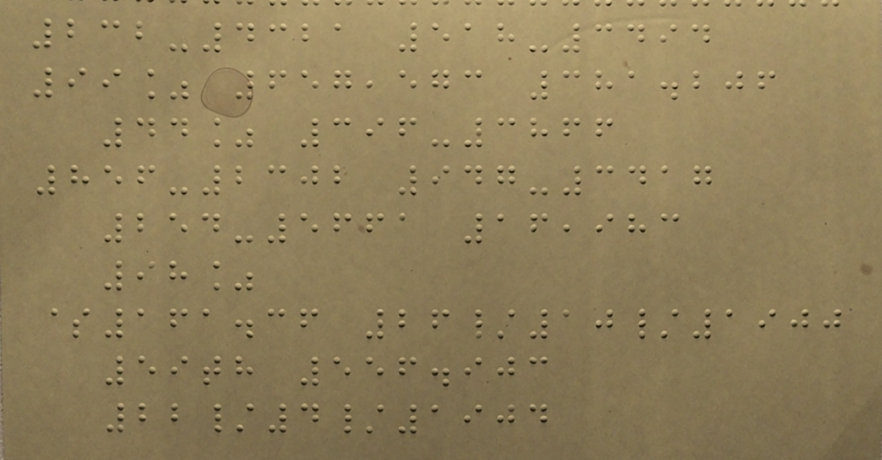232-4321 518-3494
99% 657,573 381.206
44% 396-3866
856-2302 947-3417
254-5661 16,983
98%
$161.36 26/10/1900
59th 556.903
22/4/1904
